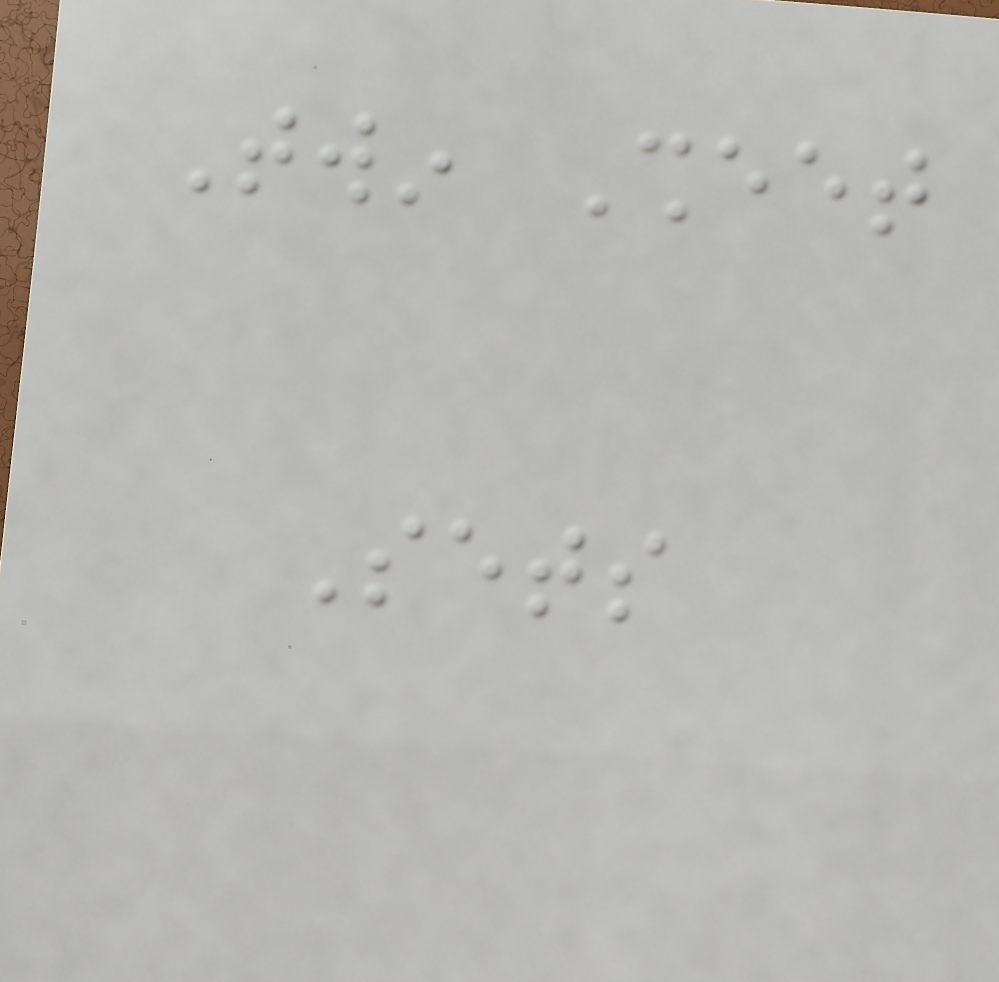Twin Sheet
Sets
